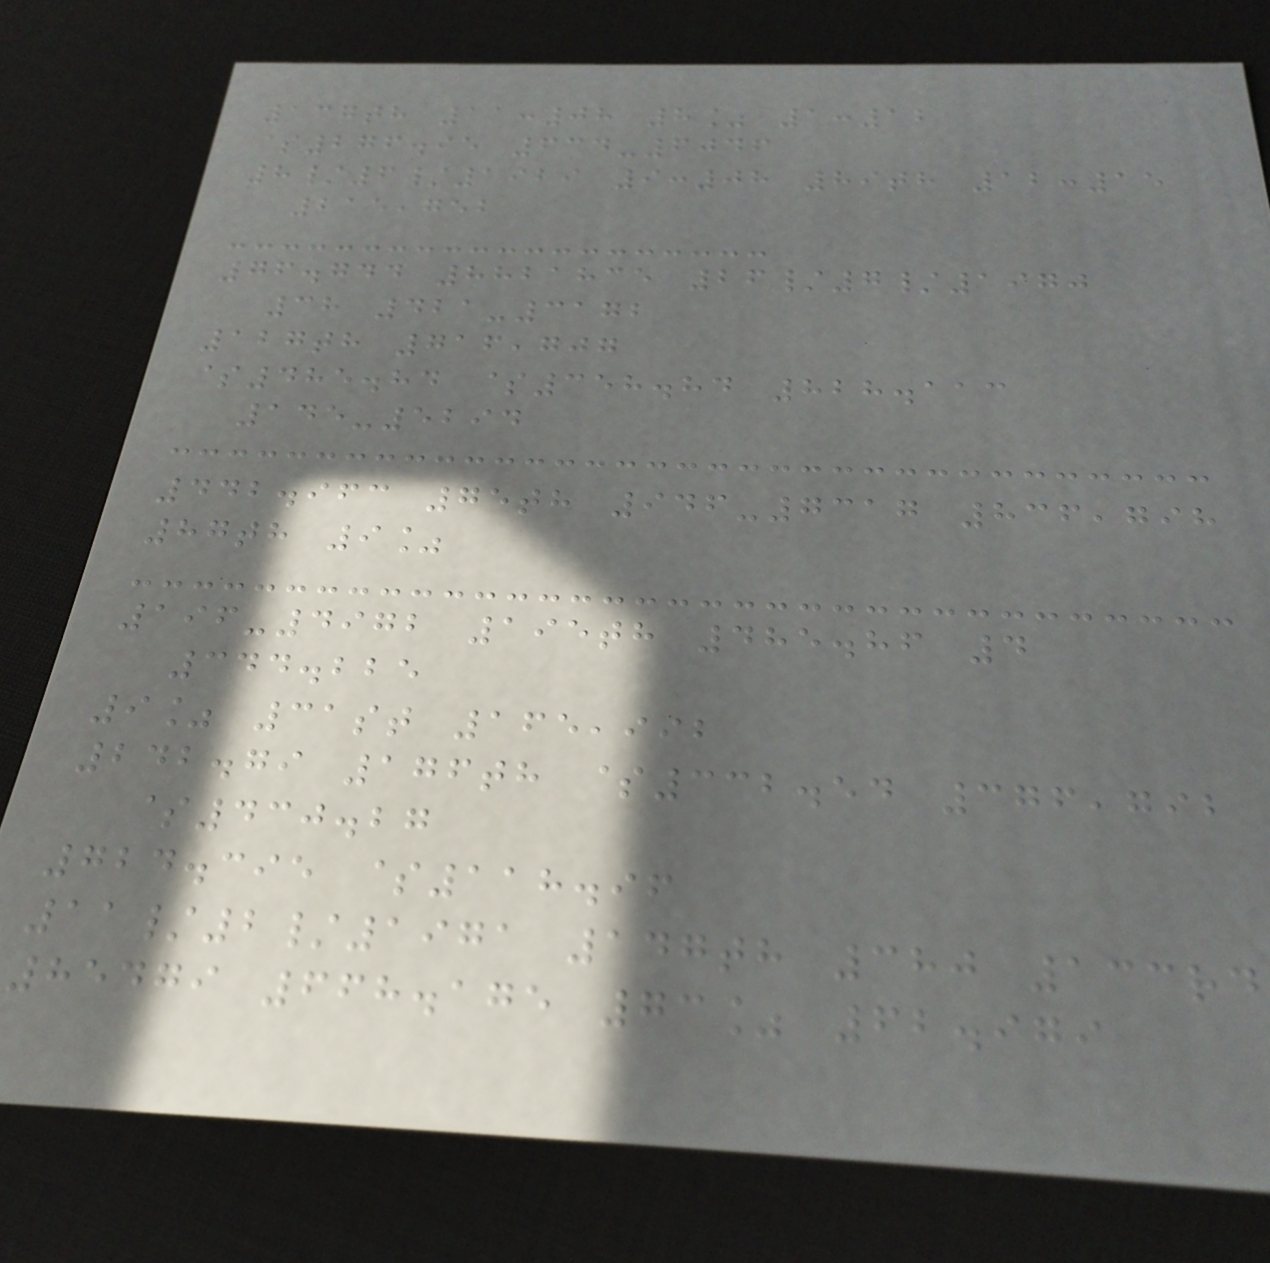137th 11:08 8% 1:12
$276.95 634-6046
8/6/1929 9:08 89th 12:15
215,752
76.744 8821835 26/7/1970
38 421-3172
127th 716,707
$485.84 $358.84 828.113
145-5294
442.963 75th 946-7317 836,798
87th 9%
196-4972 195th 485.86 4
344.225
9% 31st 165,992
242.79 176th $332.54 376,792
$430.27
724.395 $118.96
11/2/1971 147th 380 133rd
85479 668.175 73% 62.979
